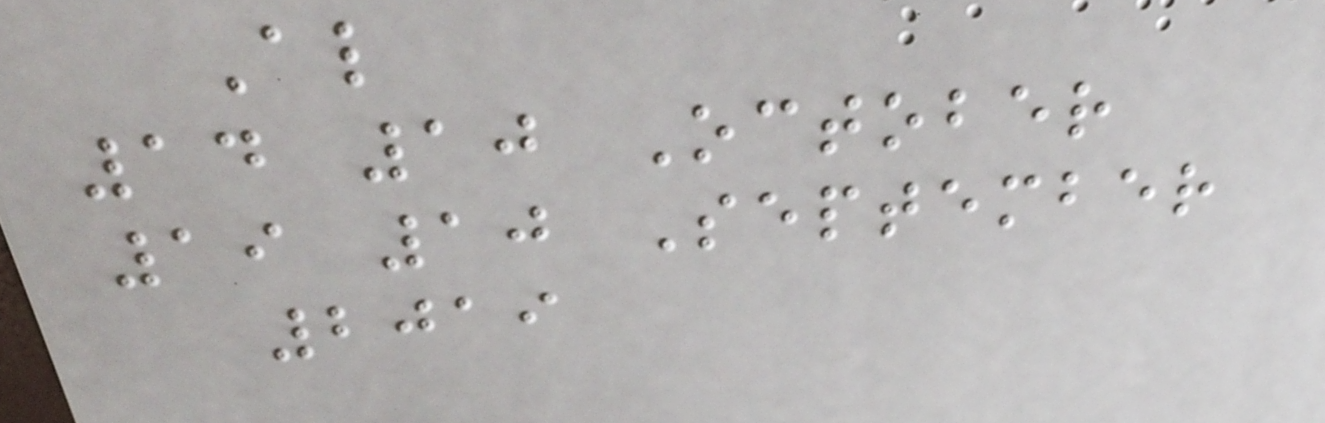Al
14 10 October
19 10 September
2019
